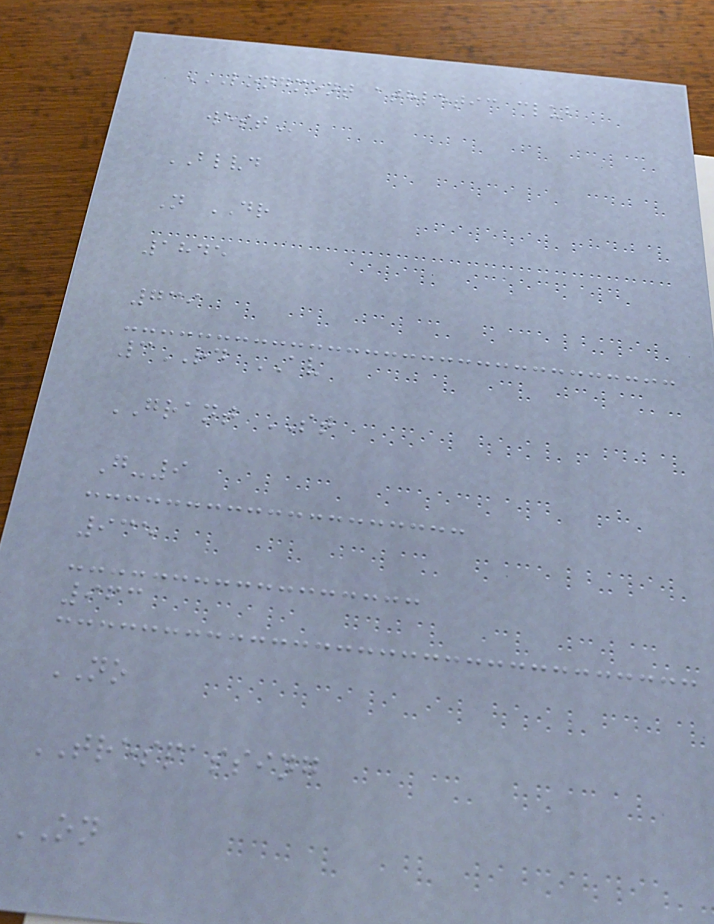LONGMONT ATHLETIC CLUB
WEST
BLVD
N DR
1845
739
3RD AV
GRANT ST
G-9
935
963
NO
TRESPASSING
ON
